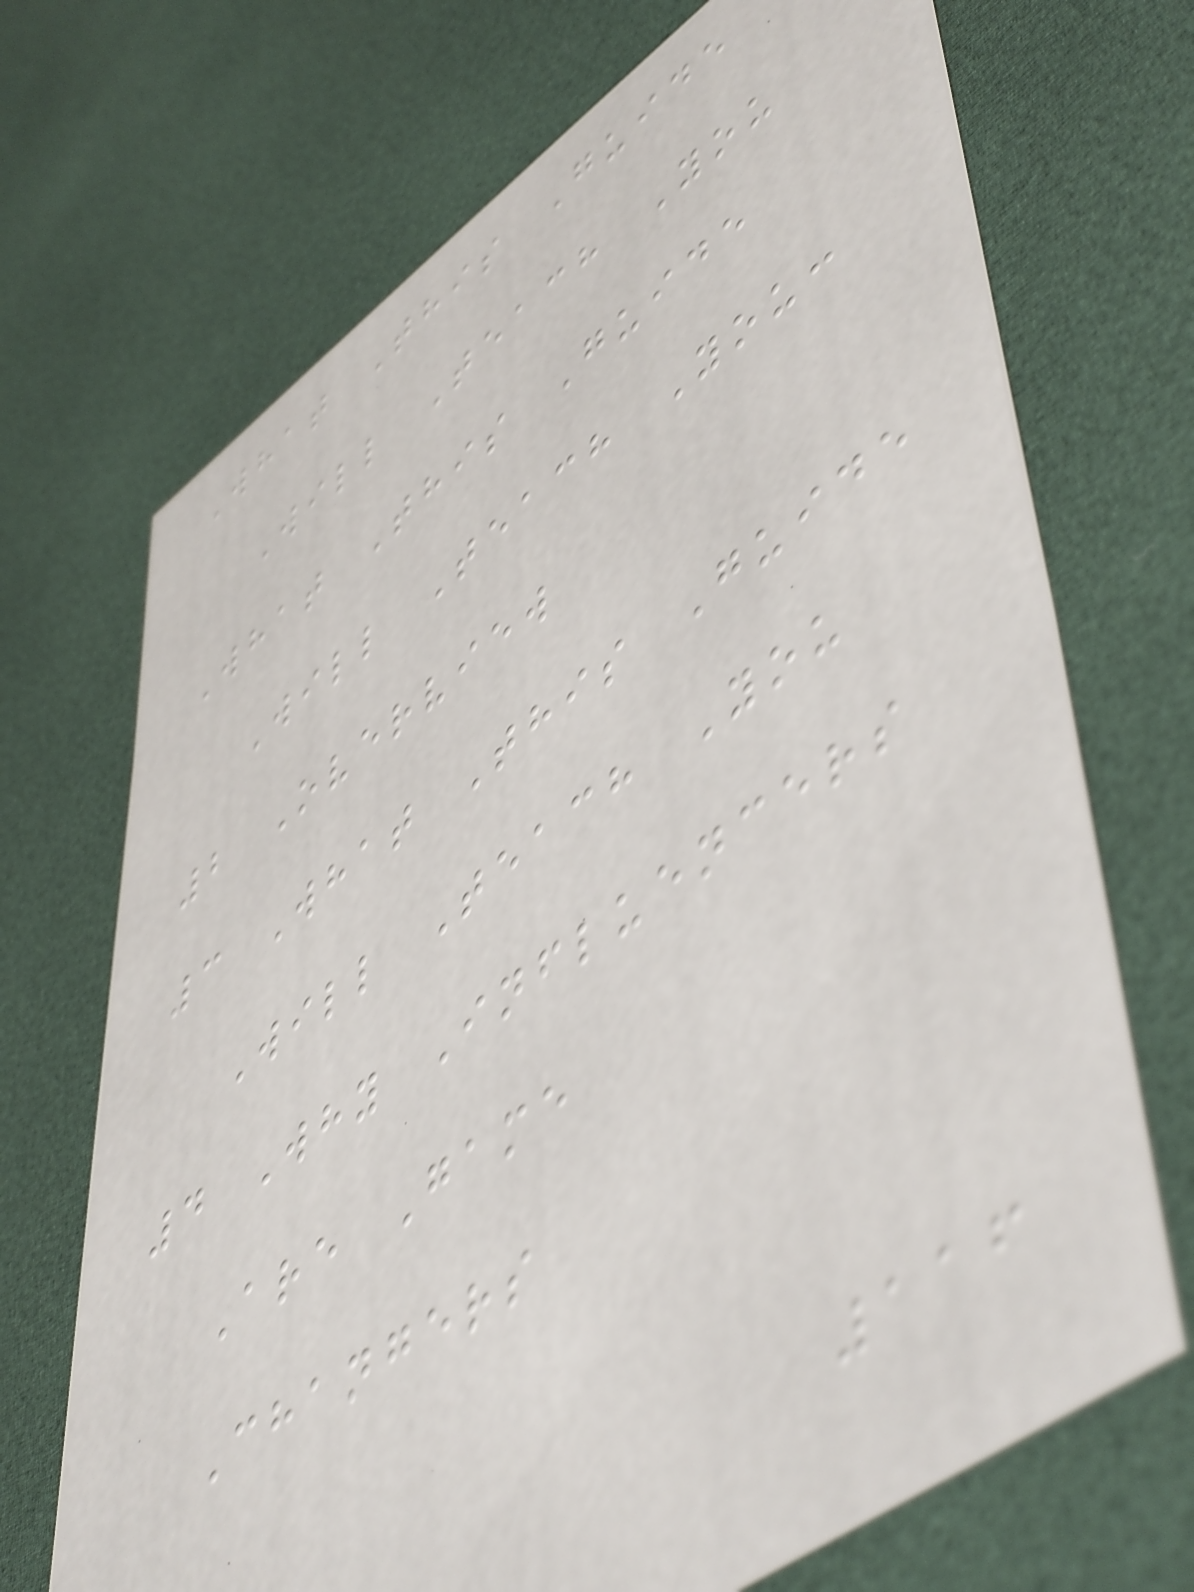What This Guide
Will Teach You
What This Guide
Will Teach You:
2 Overview
3 What This Guide
Will Teach You
4 Why Influencers
Are Game
Changers
116
